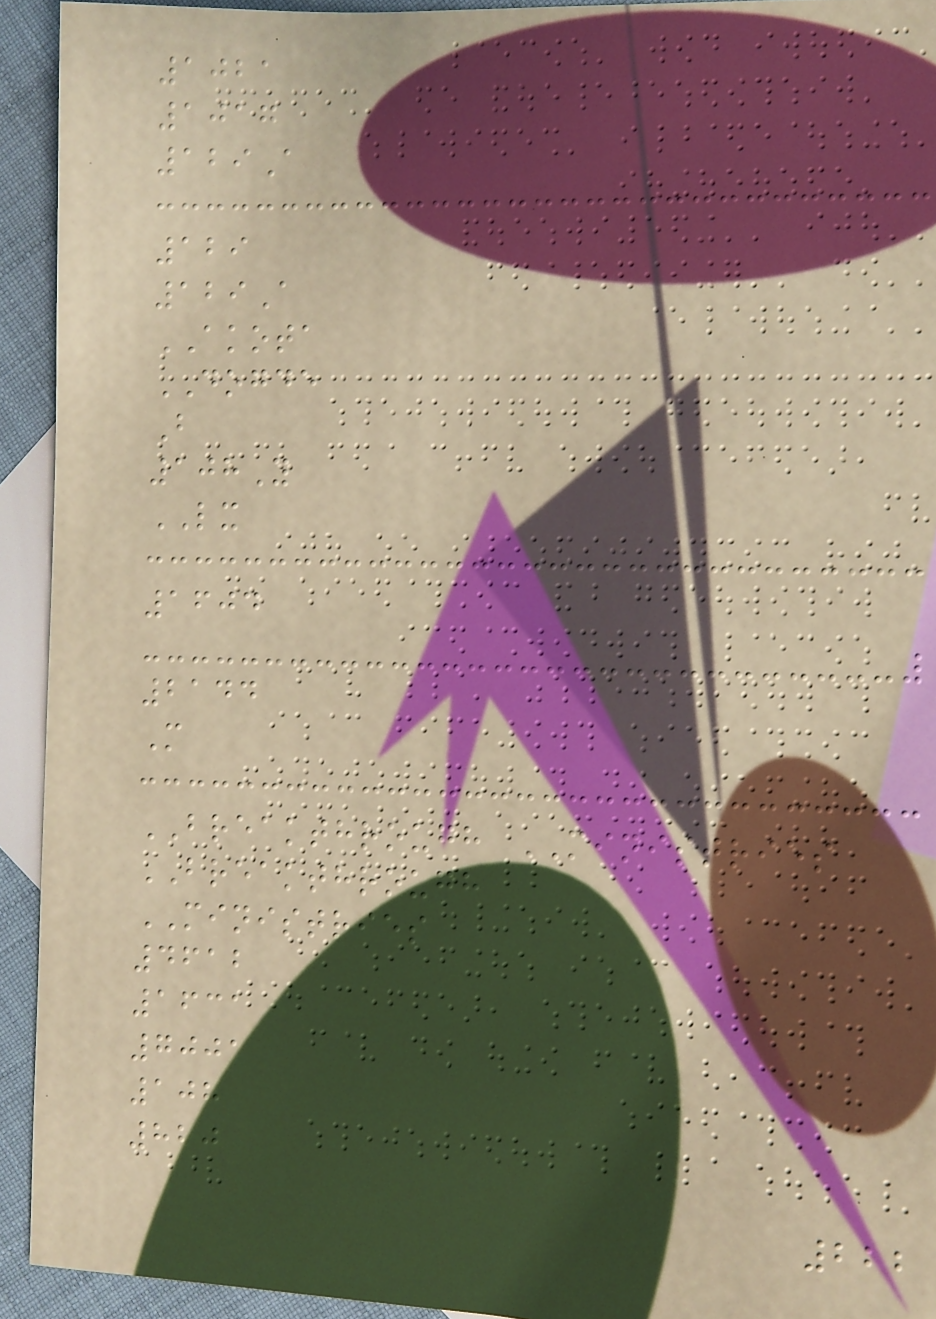1021
1017
129A
129
129A
AKOTA
DOGDE
B
108Y
LX
1604
2144
M
BREAKTHROUGH MINISTRIES
BREAKTHROUGH
MINISTRIES
4612
1631
7001
108
820
222
